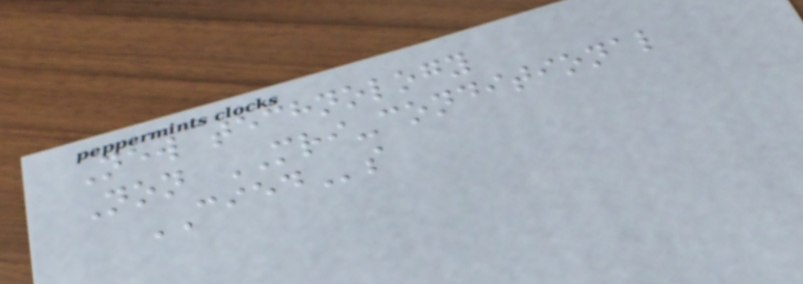New technology
Non MRI-conditional
CIEDs
